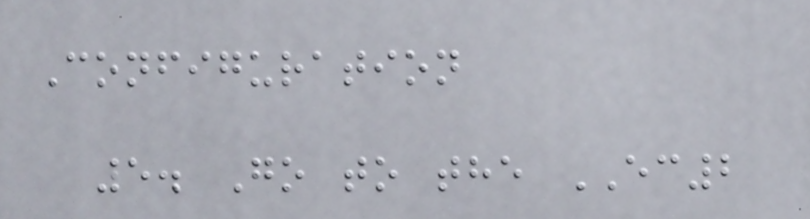Configuration
5. Go to the EC2
